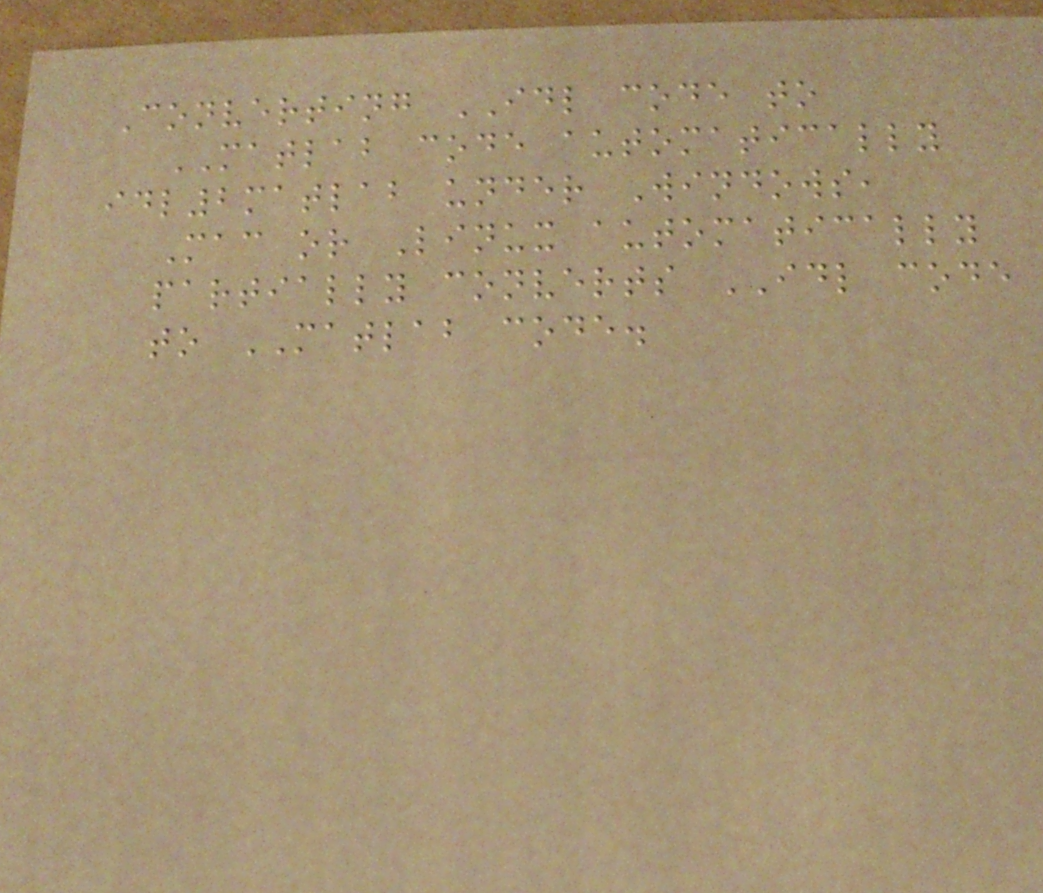Converting IDL code to
MATLAB code automatically
idl2matlab under Windows,
Mac or Linux automatically
partially converts IDL code
to MATLAB code.
